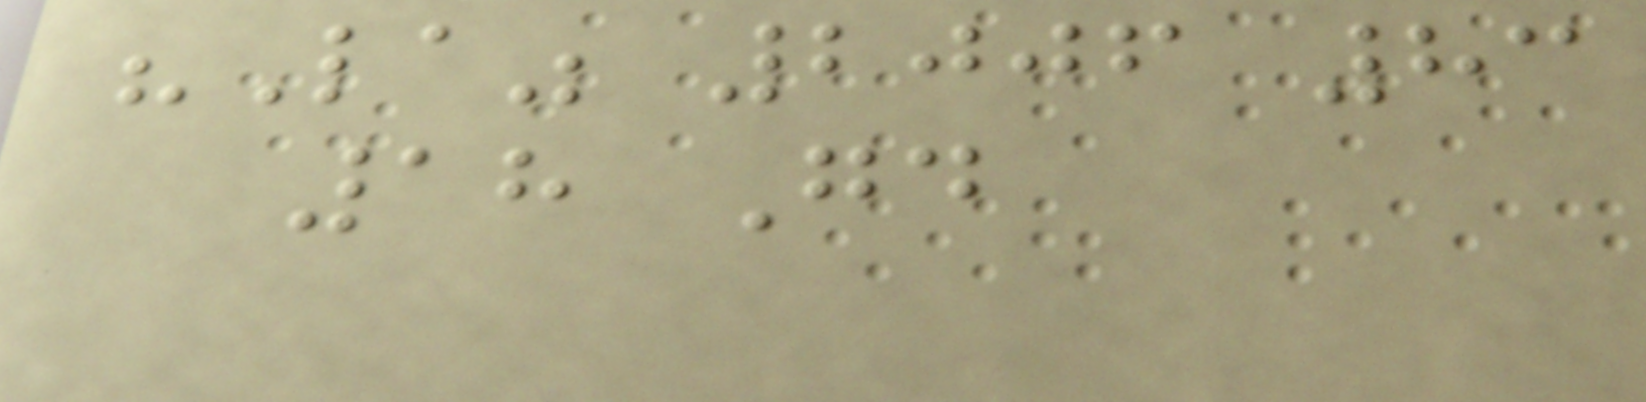"La" 2006 83
18 Good
